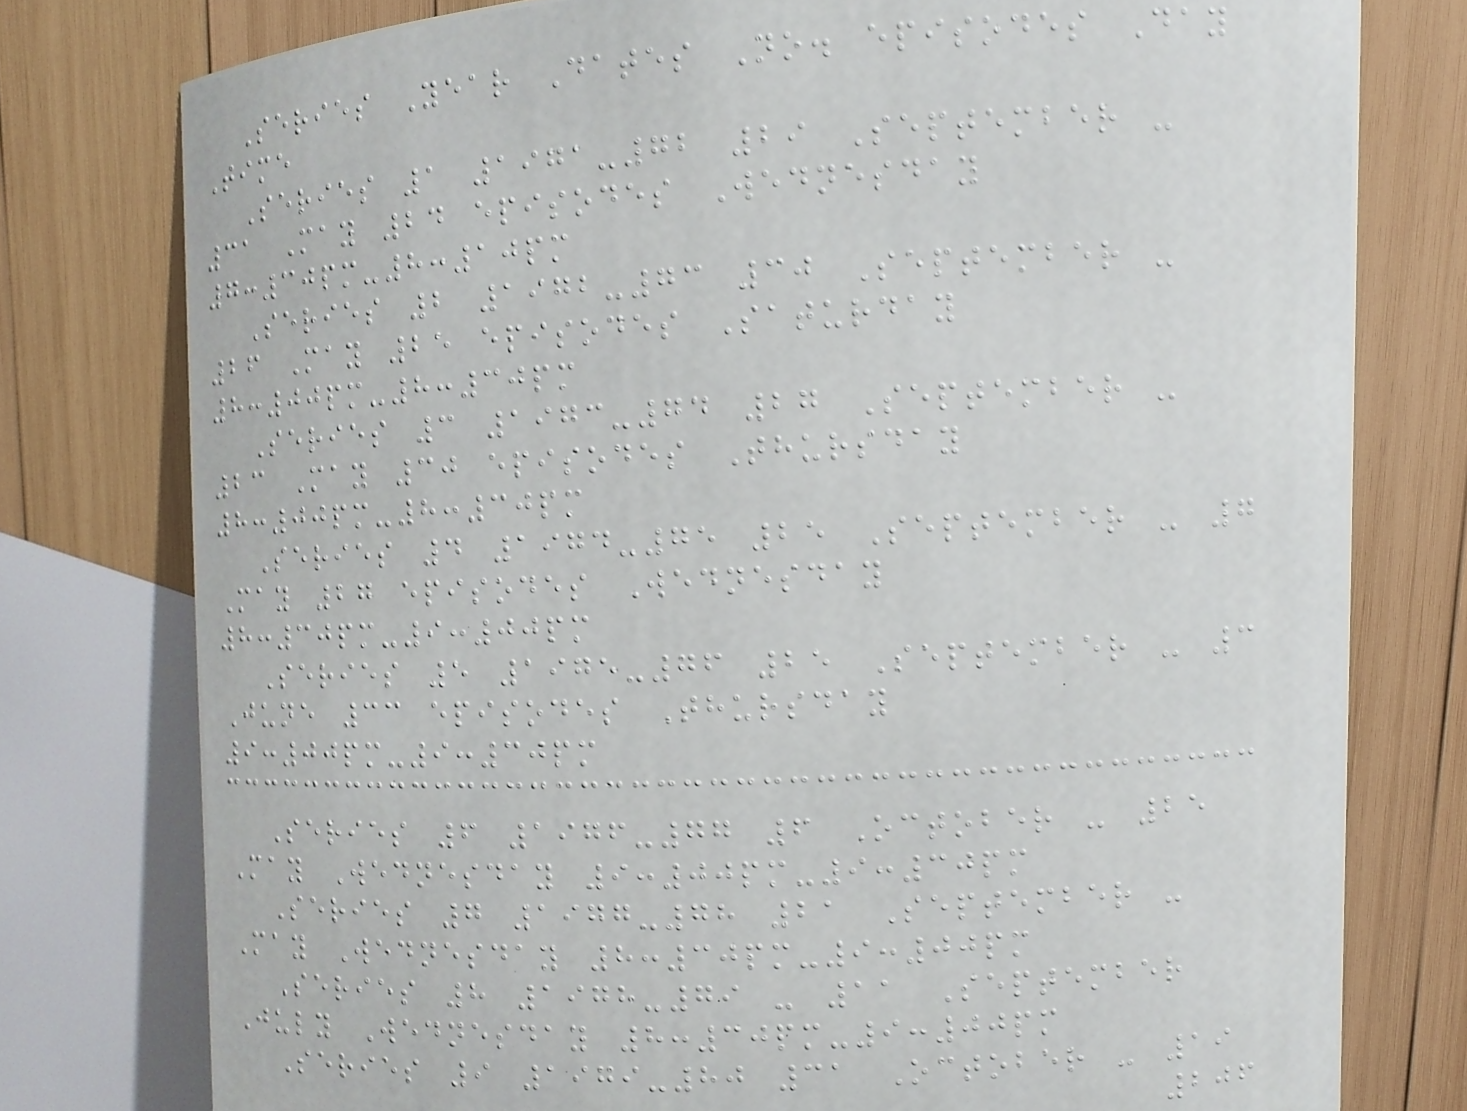Series Year Dates No. episodes Day
Time
Series 1 1971-72 29 September -
31 May 24 episodes Wednesday
7:30pm-8:10pm
Series 2 1972-73 30 September -
26 May 25 episodes Saturday
8:00pm-8:30pm
Series 3 1973-74 27 September -
23 May 30 episodes Thursday
8:00pm-8:30pm
Series 4 1974-75 25 September - 7
May 27 episodes Wednesday
8:30pm-9:00pm
Series 5 1975-76 25 September - 3
June 33 episodes Thursday
9:00pm-9:30pm
Series 6 1976-77 6 October - 25
May Wednesday 9:00pm-9:30pm
Series 7 1977-78 21 September -
May Wednesday 8:30pm-9:00pm
Series 8 1978-79 - 11 September
July Wednesday 8:30pm-9:00pm
Series 9 1979-80 31 October - 19
206
